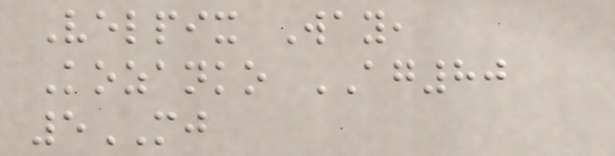Velpix Way,
Kozanko AG80
5MJ
